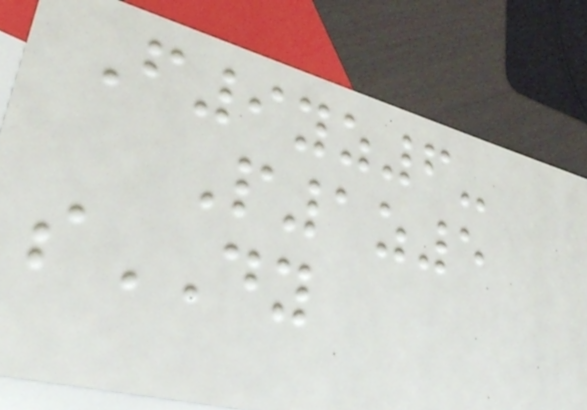F9yz6-
P1z5
sDY
